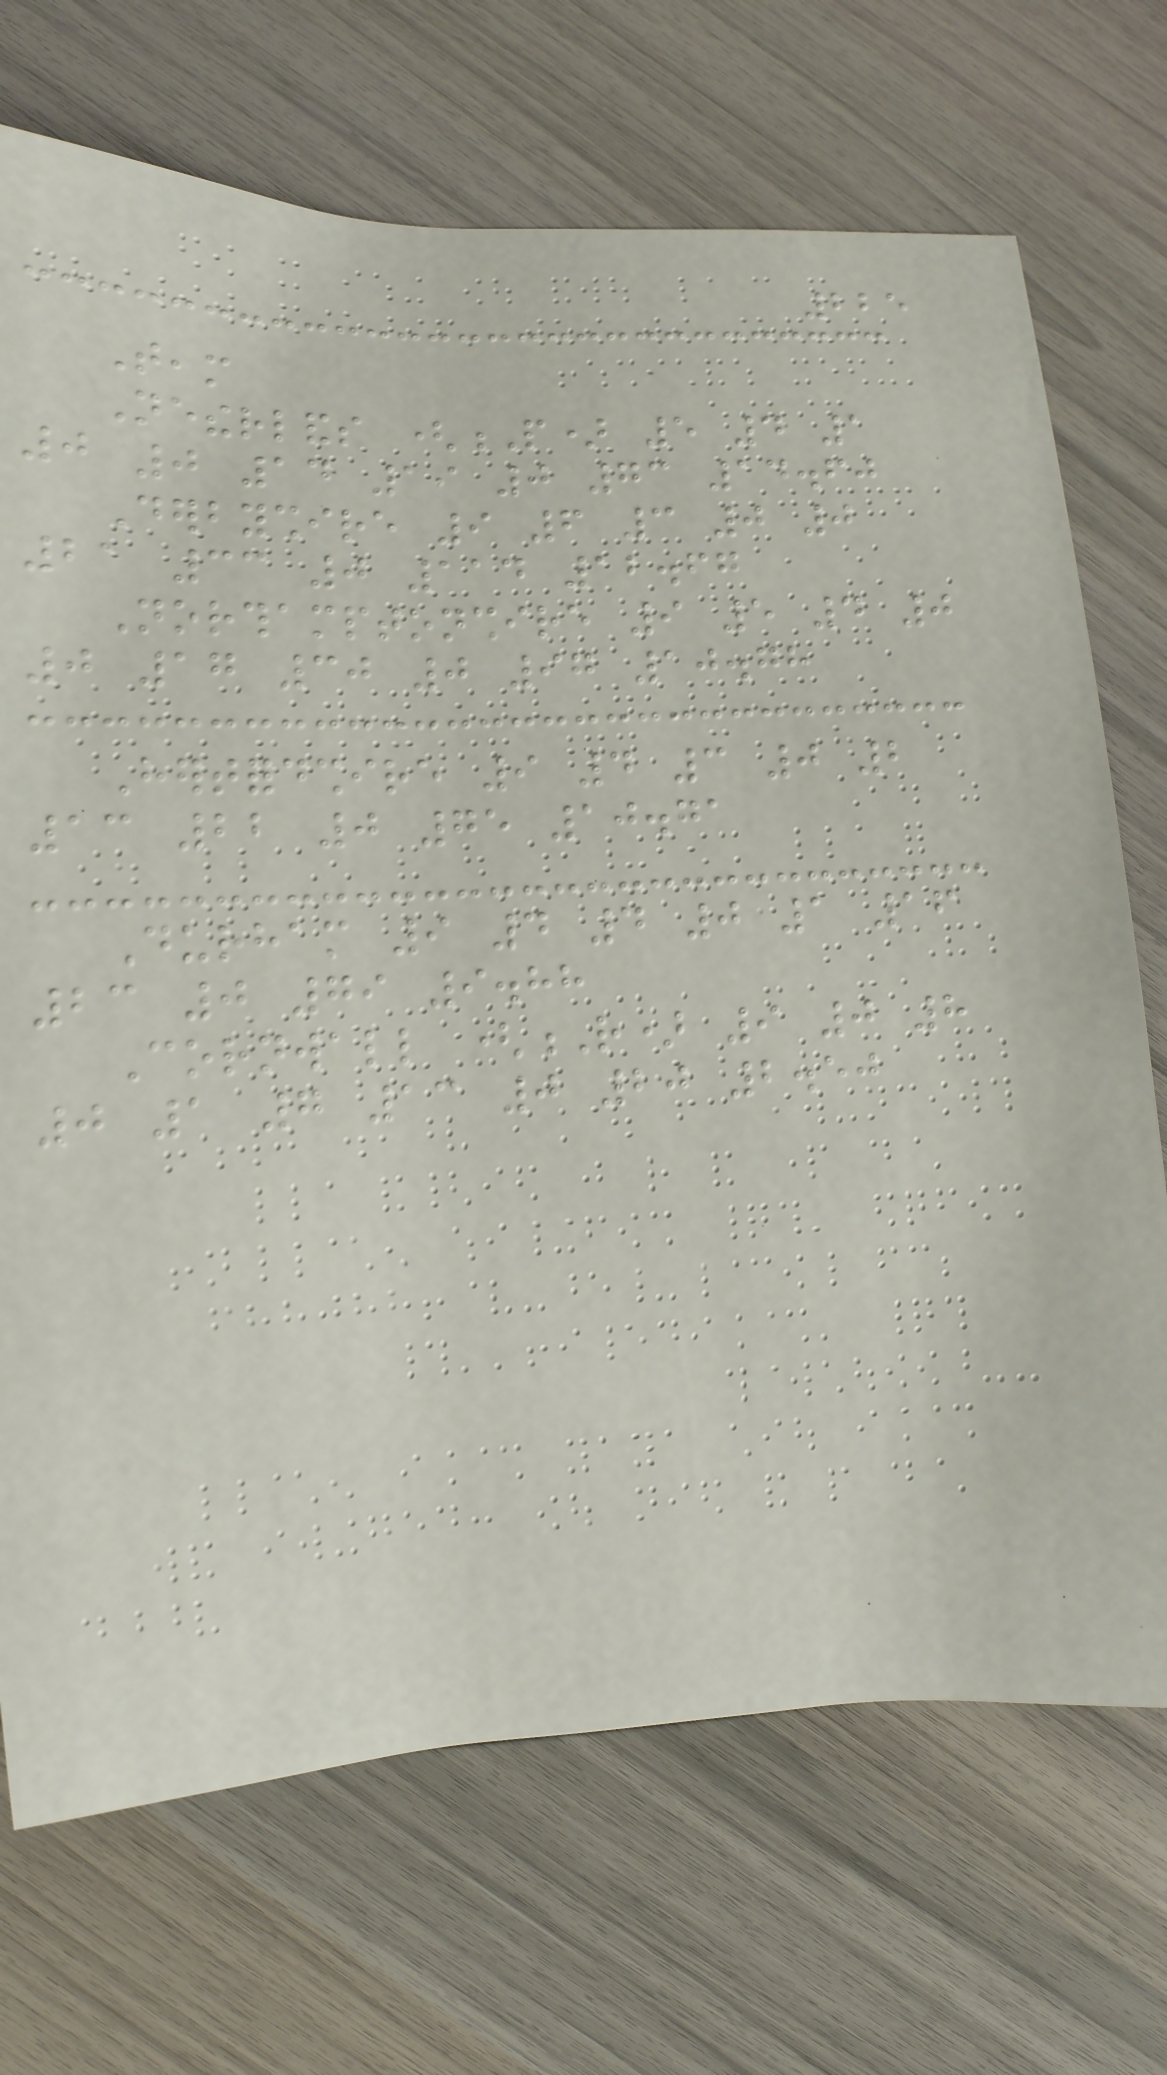225
Team
Netherlands (P) 5 4 1
0 0 14 19 0 73 14.60
Derbyshire 9 6 3 0 0
21 33 0 114 12.67
Northamptonshire 9 5 4 0
0 17 30 0 97 10.78
Hertfordshire 9 4 3 0 2
13 22 0 75 10.71
Durham 9 4 4 0 1 16
23 0 79 9.88
Cornwall (R) 9 0 8
0 1 7 13 0 20 2.50
